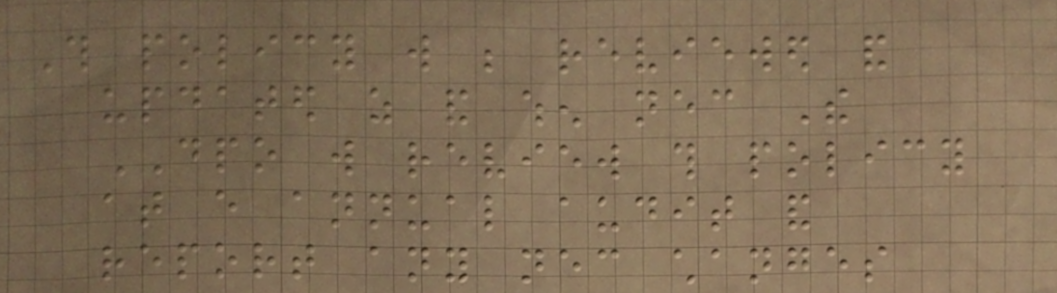This policy will be reviewed and
updated as and when necessary The
DPO will review this policy
at every annual audit and
report any necessary changes
